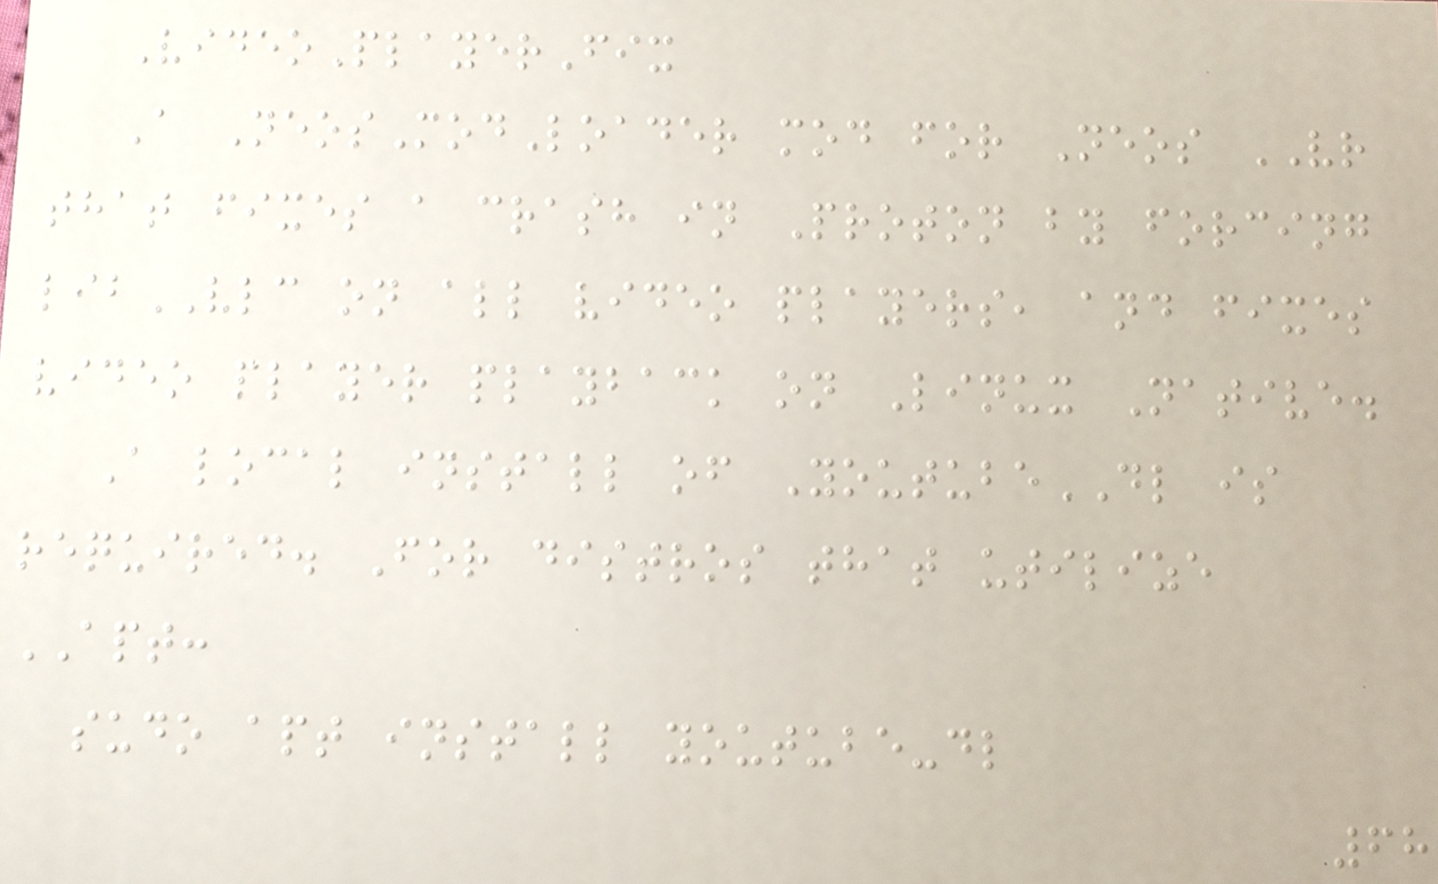VideoPlayerFix
A NeosModLoader mod for Neos VR
that fixes a crash in Proton by forcing
libVLC on all video players, and fixes
video player playback on Linux Native.
A local install of YoutubeDL is
required. For distros that utilize
APT:
sudo apt install youtube-dl
68
